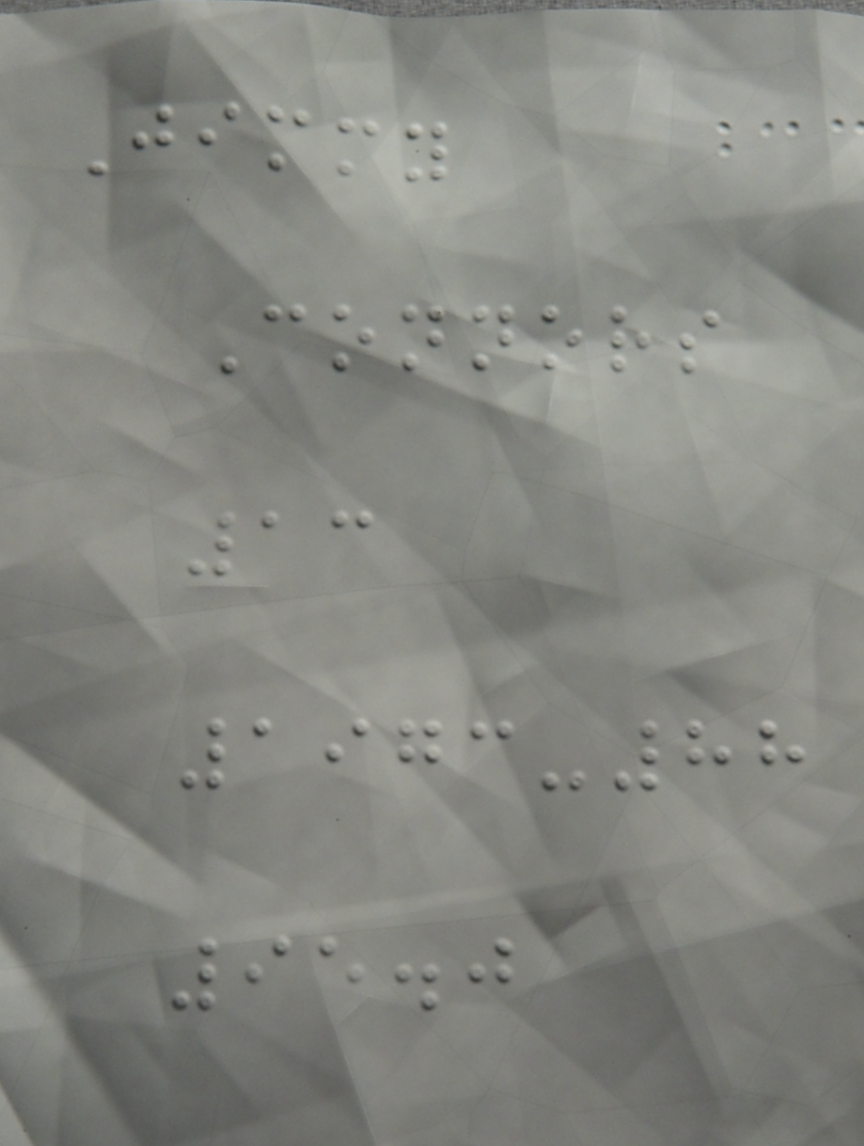Jimmy
Connors
13
1973-88
95.0
